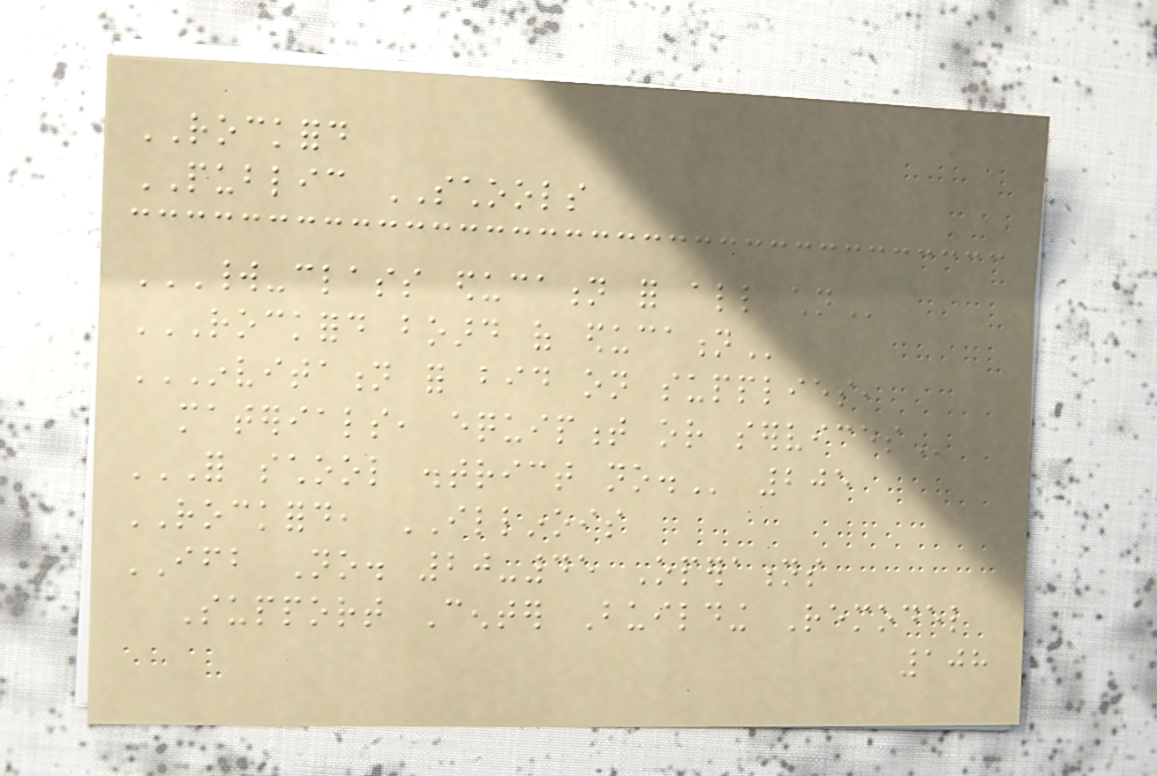ROCKFORD
PUBLIC SCHOOLS
WORLD-CLASS EDUCATION FOR ALL CHILDREN
ROCKFORD BOARD OF EDUCATION
INVITATION FOR BID ON SUPPLIES,
MATERIALS, EQUIPMENT OR SERVICES
FOR SCHOOL DISTRICT NO. 205
ROCKFORD, ILLINOIS
IFB No. 20-45 Operations
Support Center Building Remodel
108
